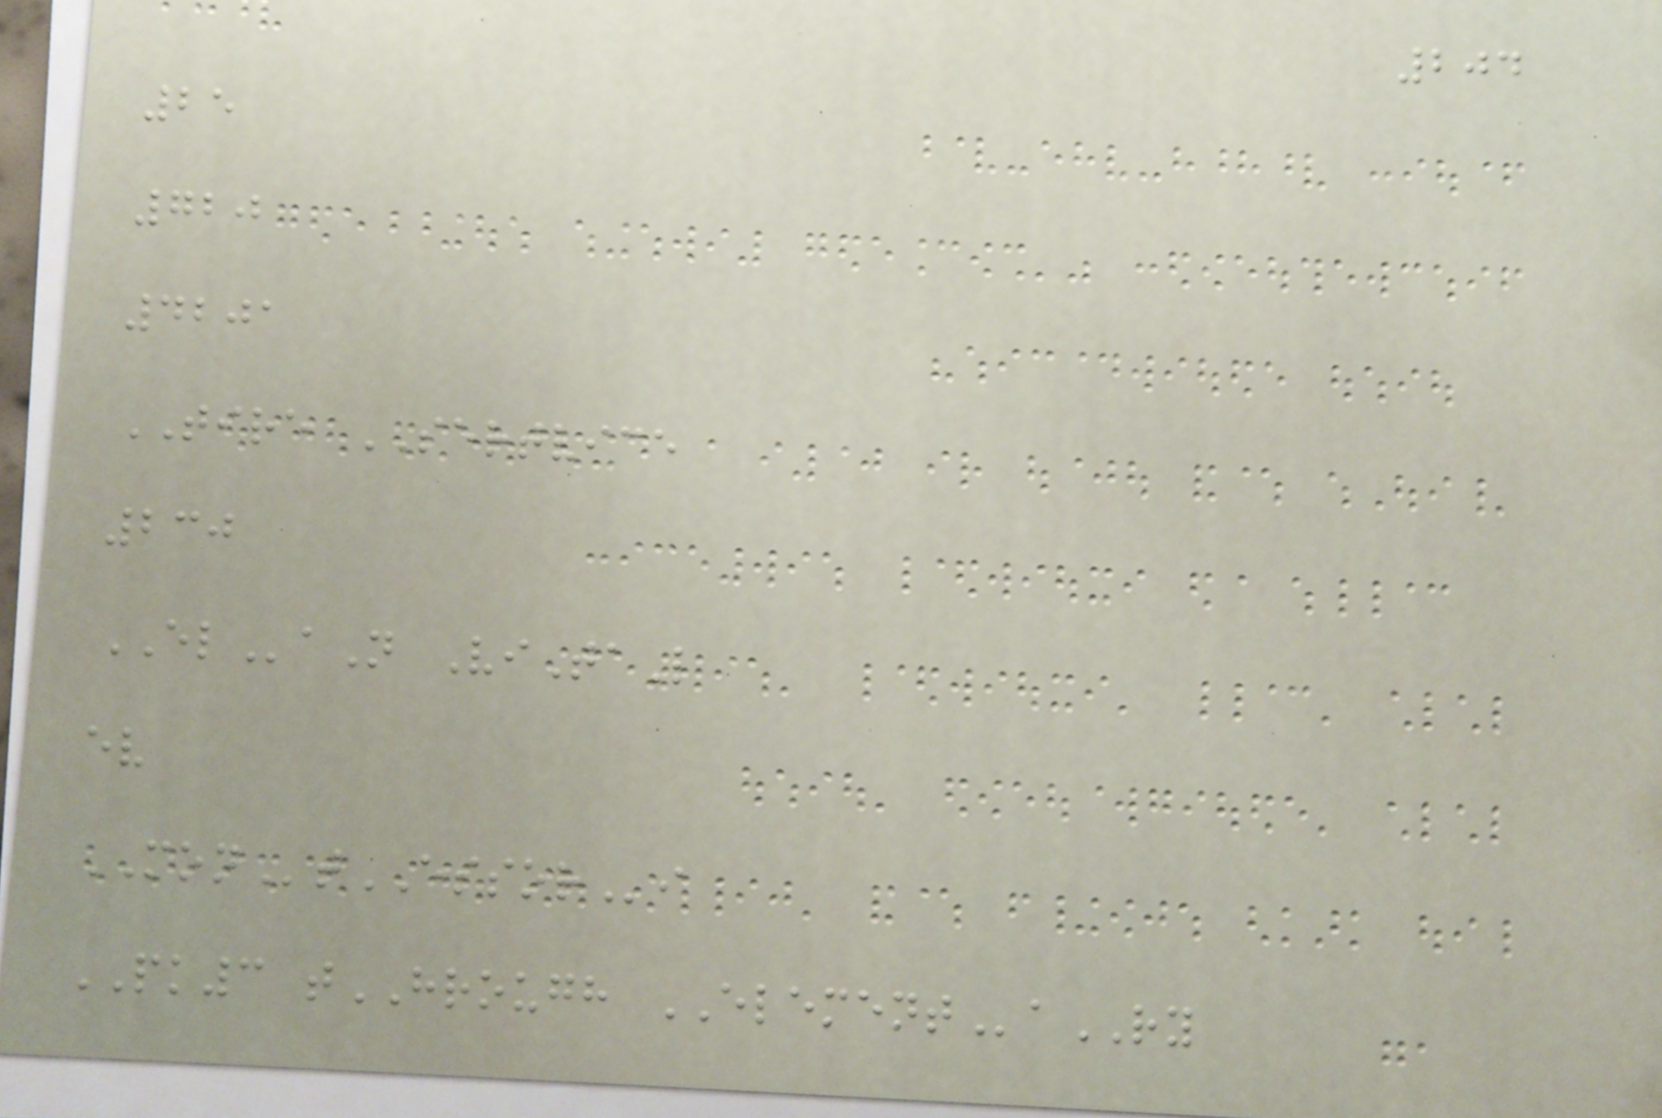204
25
720
4201
TIRE SERTVICE
230
ELaN ViTaL
ev
MONtESSORi
PK3 tHROUGH ELEMENTaRY
